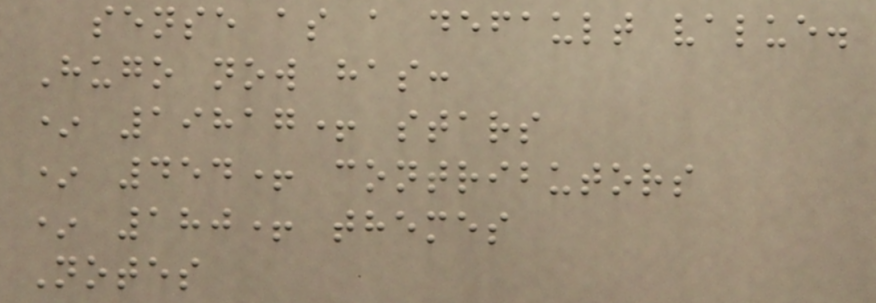sense as a default value.
Hugo now has:
* 19817+ stars
* 454+ contributors
* 180+ themes
Notes
